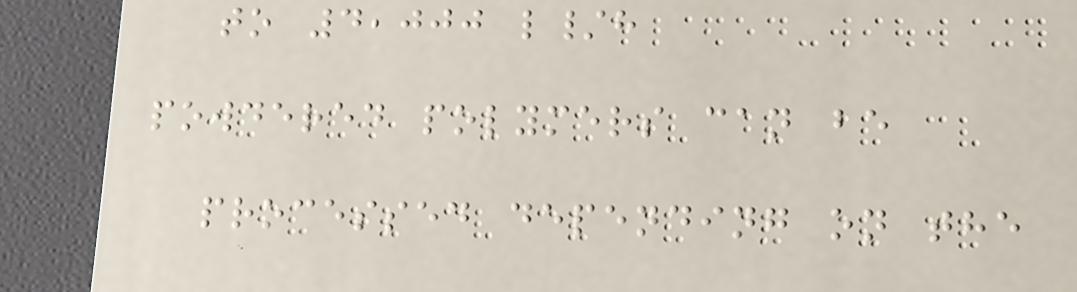to 4,000 l/h
powdered polymers can be
processed depending on the
